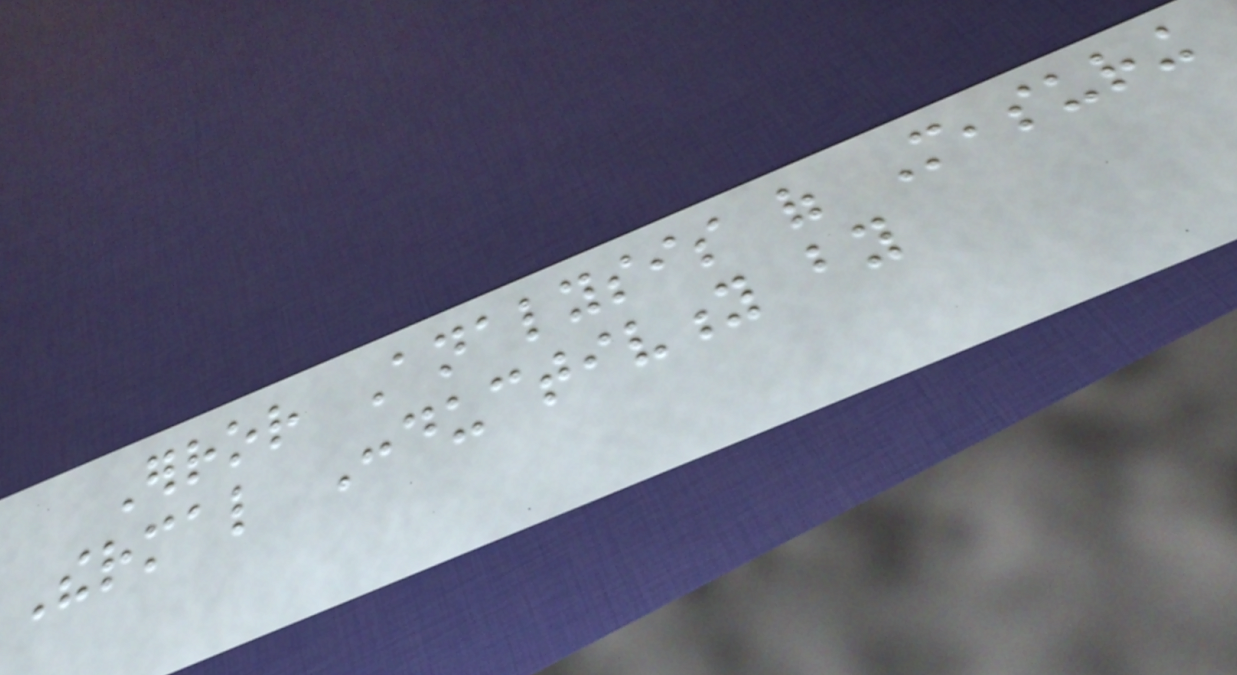Error Analysis of Measuring
Thermal Conductivity by
